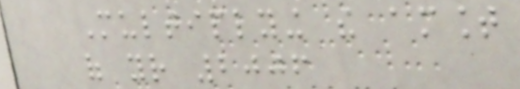Multiplying the amount
of your 2006
